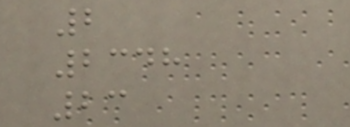2
2348
23
